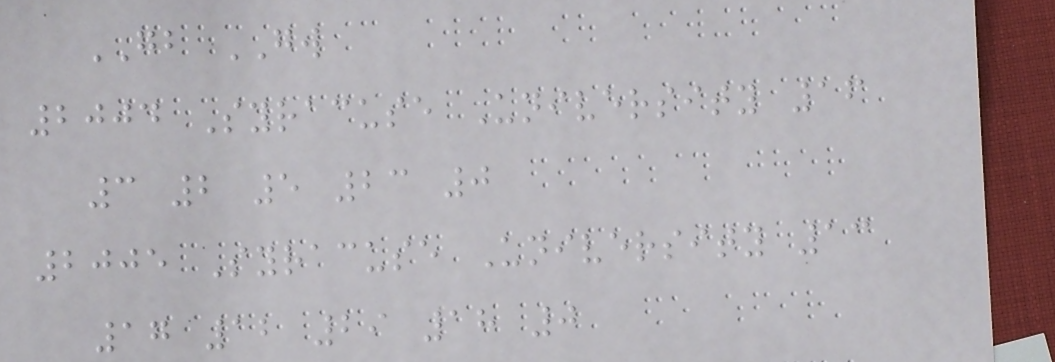GB GW
2004 Syracuse University 16
3 2 5 23 0
2005 Syracuse University 13
17 12 29 18 0
